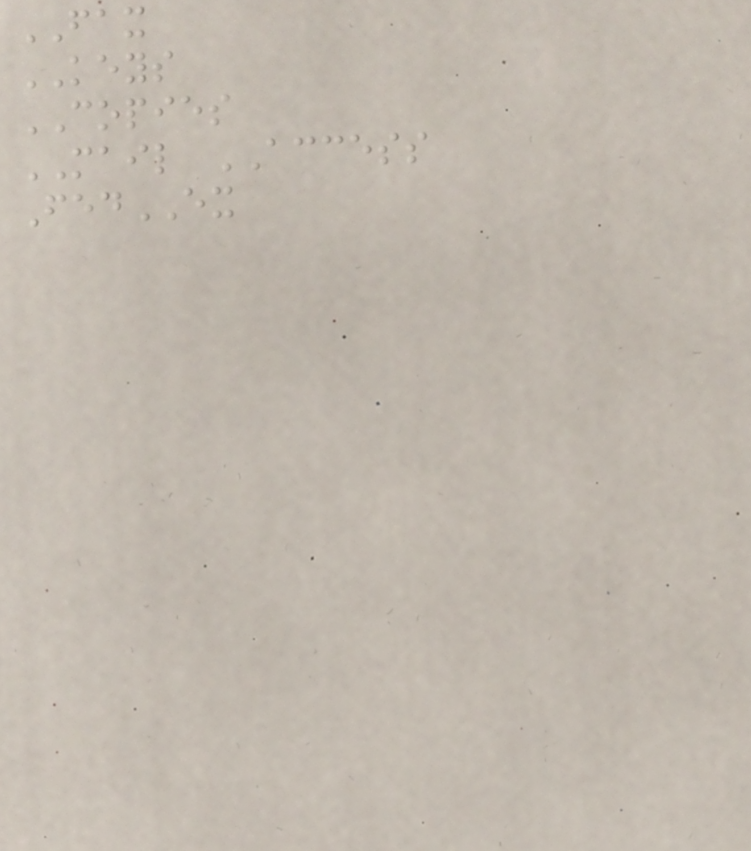FAX
KEYS
COPIES
MAIL ACCESS
FedEX
